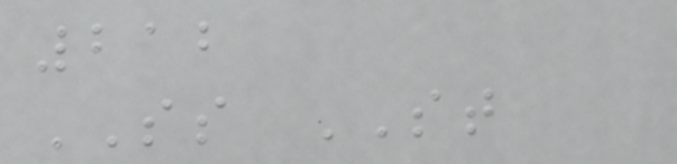212
SS ST
